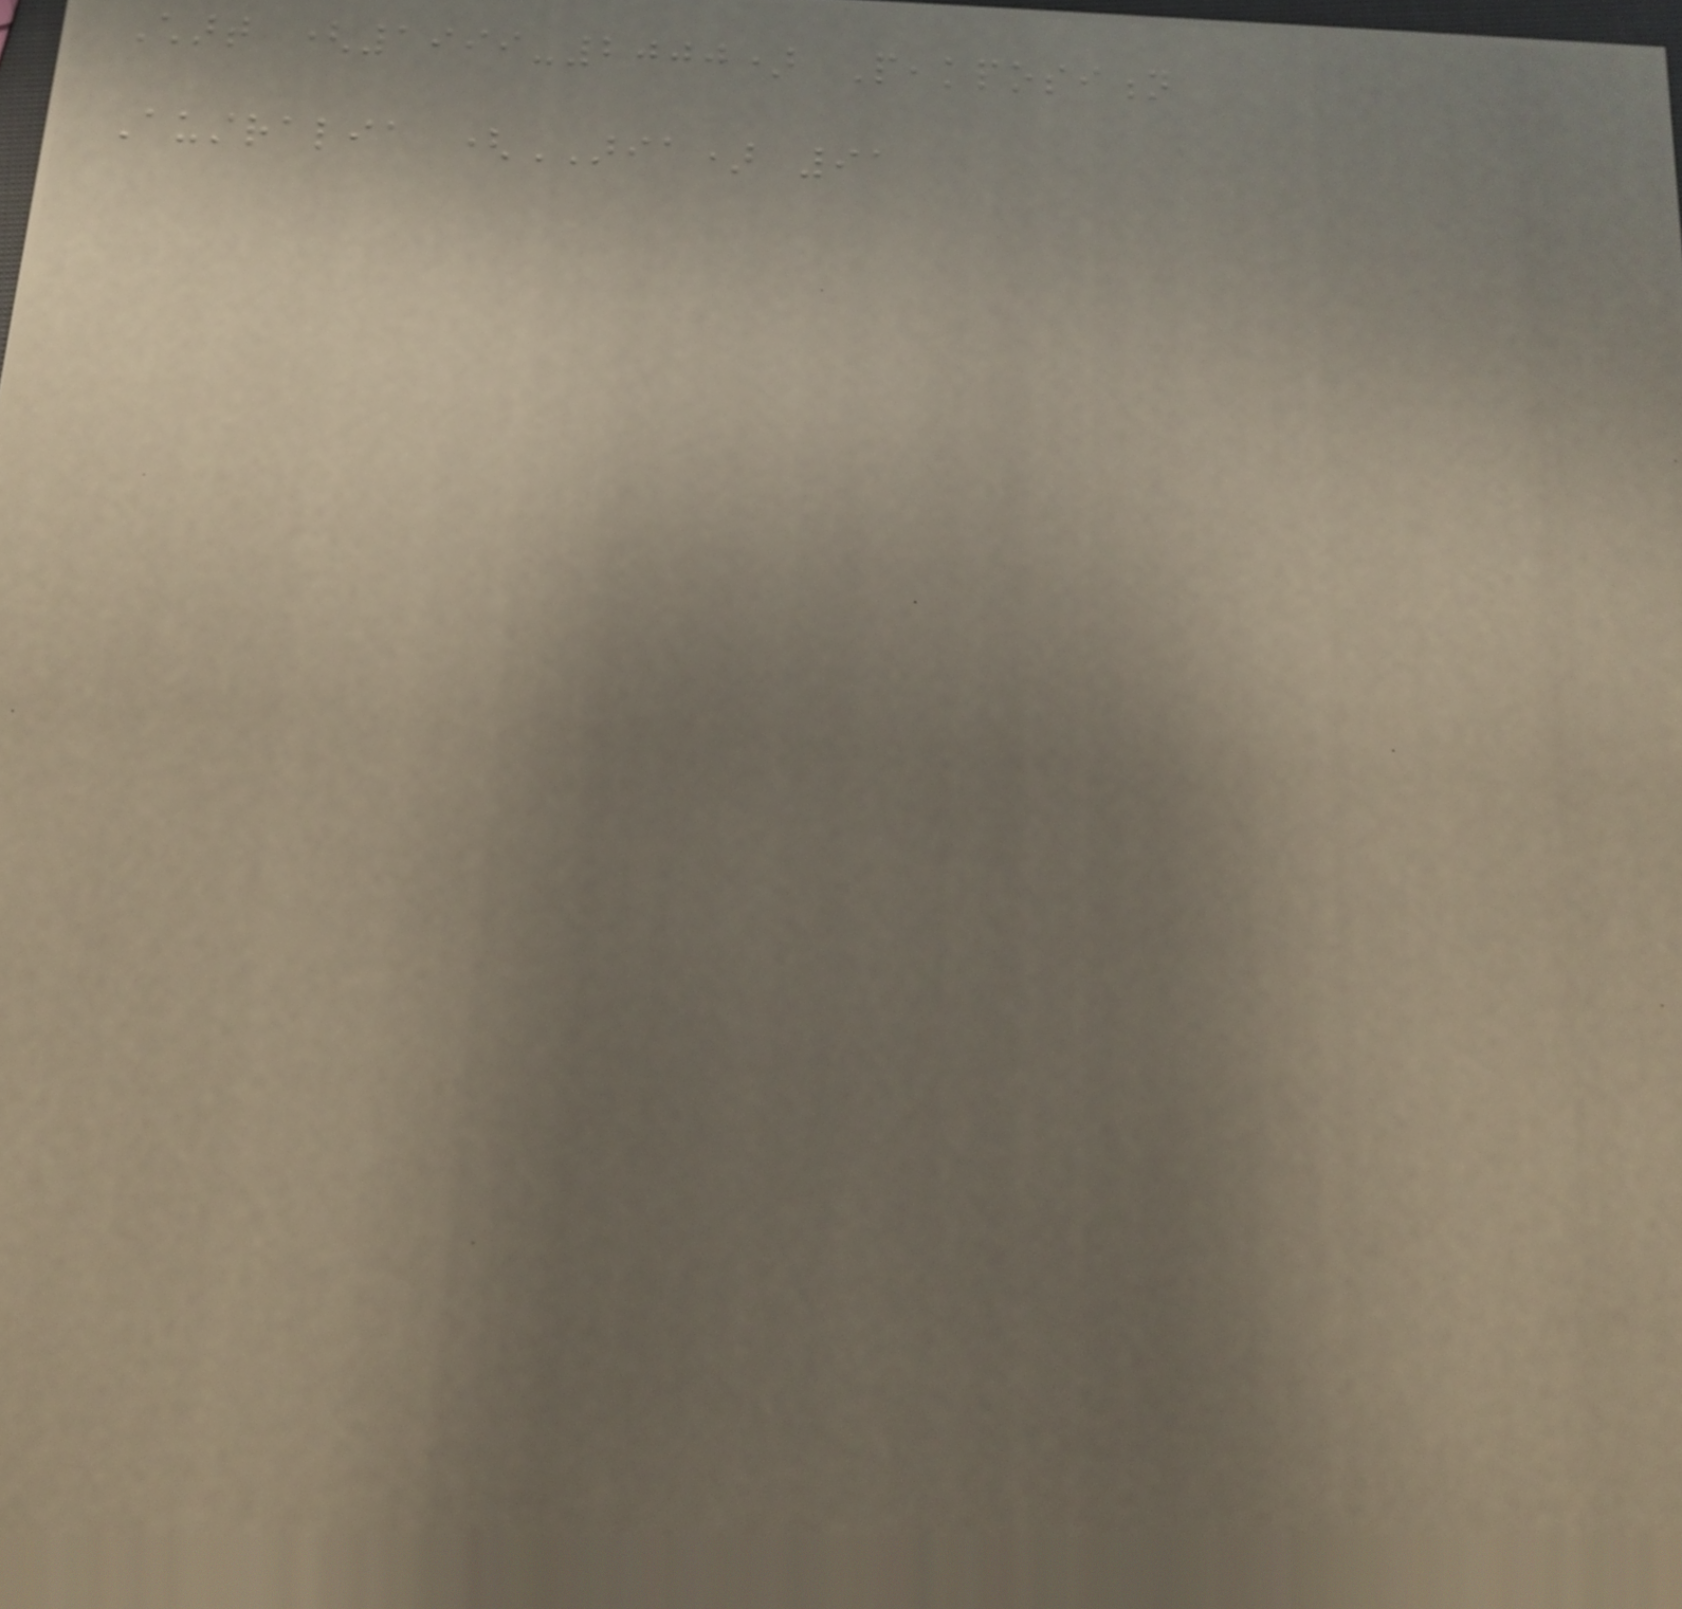Chart (1999-2000) Peakposition
Australia (ARIA) 91
